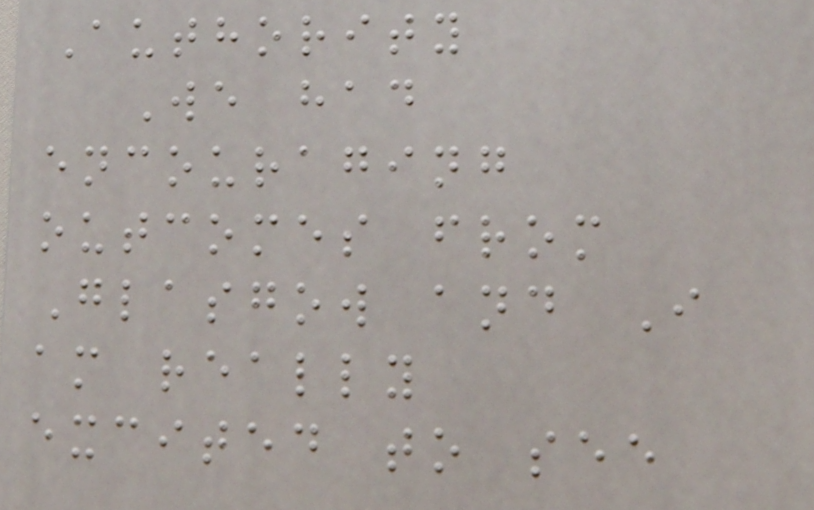Authority
We had
encouraging
outcomes from
Glasgow and I
am really
excited to see
